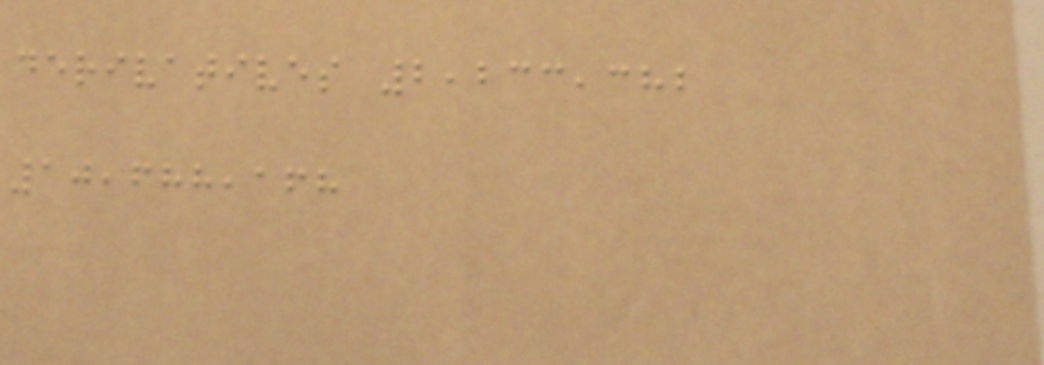derivatives 2,233,382
10,688,168
